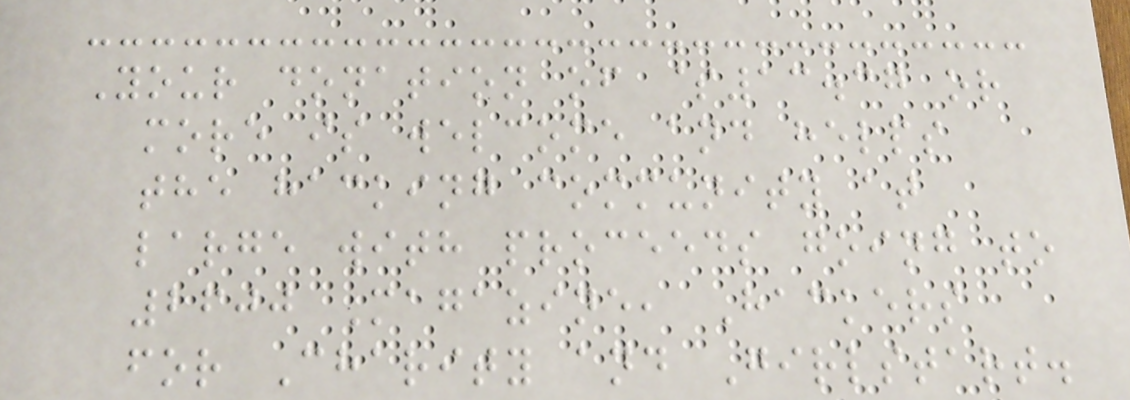Your donation of $13.37 or
more is welcome and helps
the hacking community at
large with proceeds going to
2600 Magazine, Hackers
for Charity and Girlstart.
